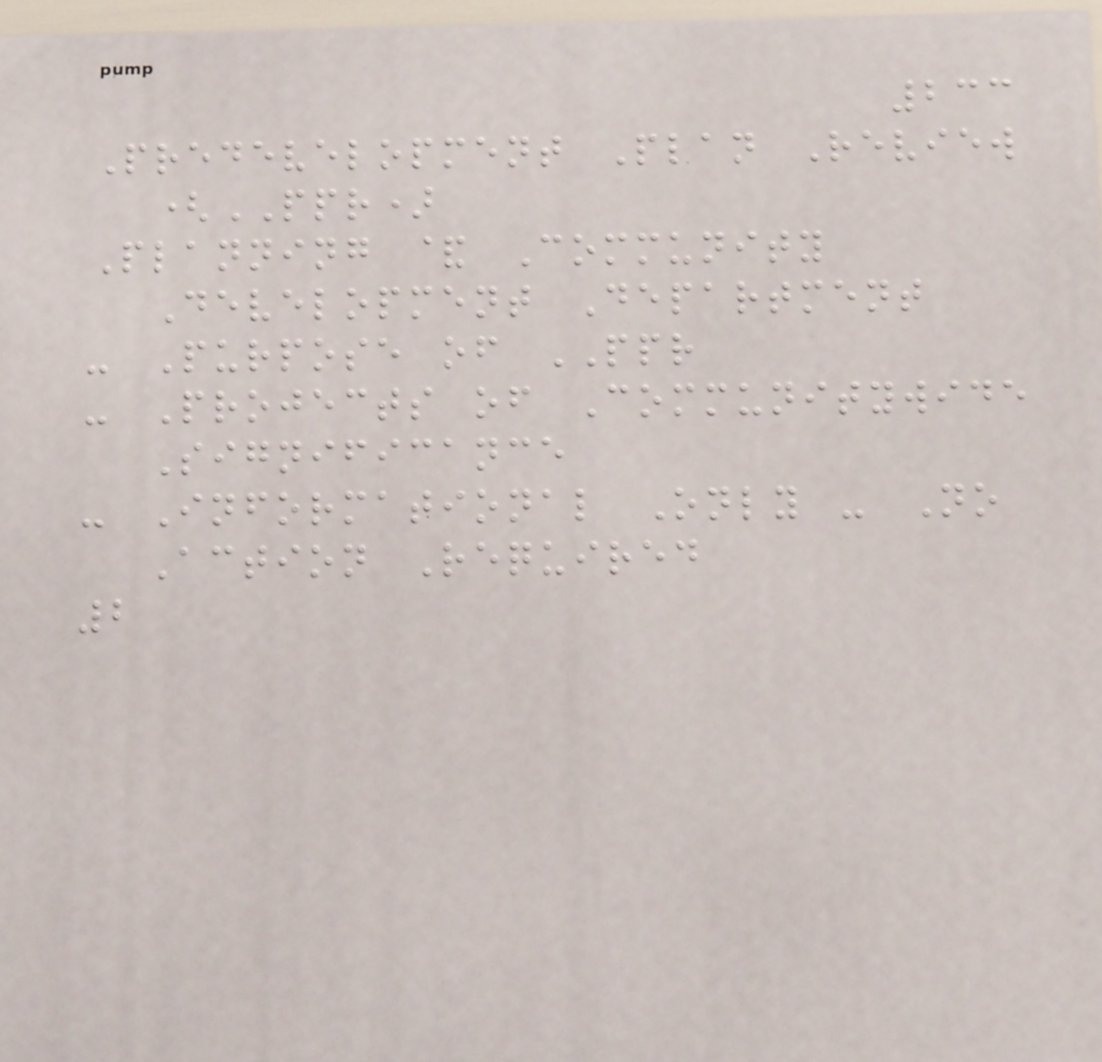233
Predevelopment Plan Review
(PPR)
Planning & Community
Development Department
- Purpose of PPR
- Projects of Communitywide
Significance
- Informational Only - No
Action Required
2
